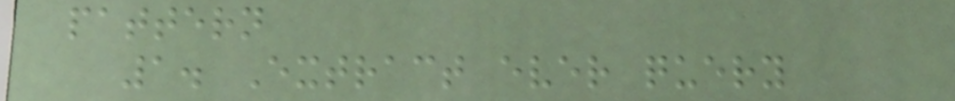pattern
1. Extract ever query
